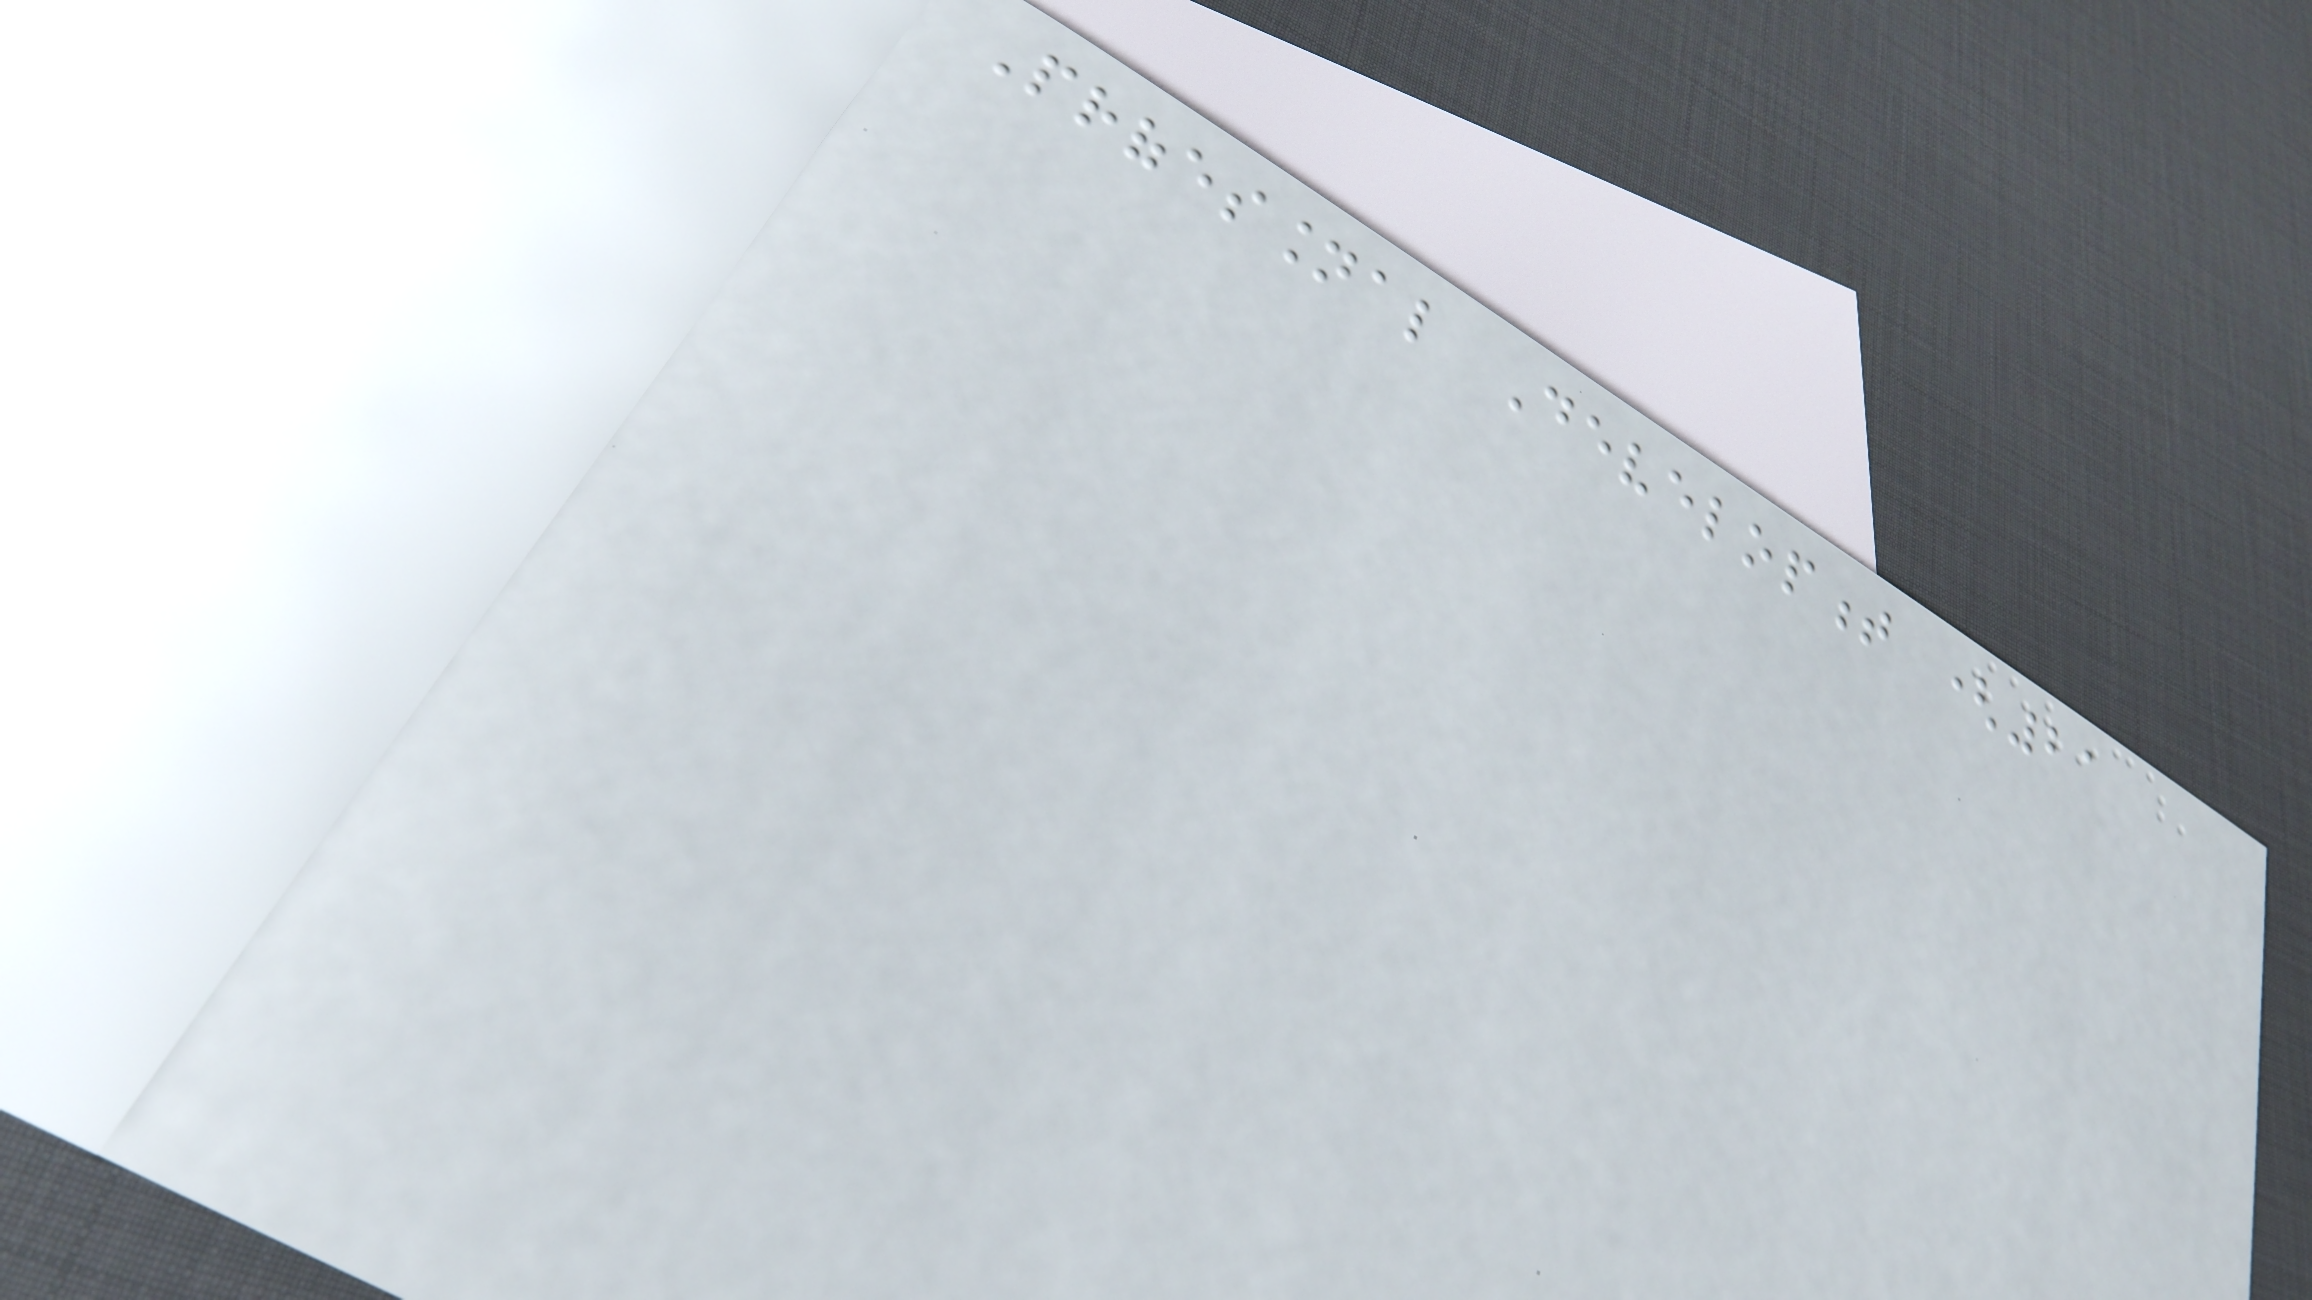Professional Development (21
